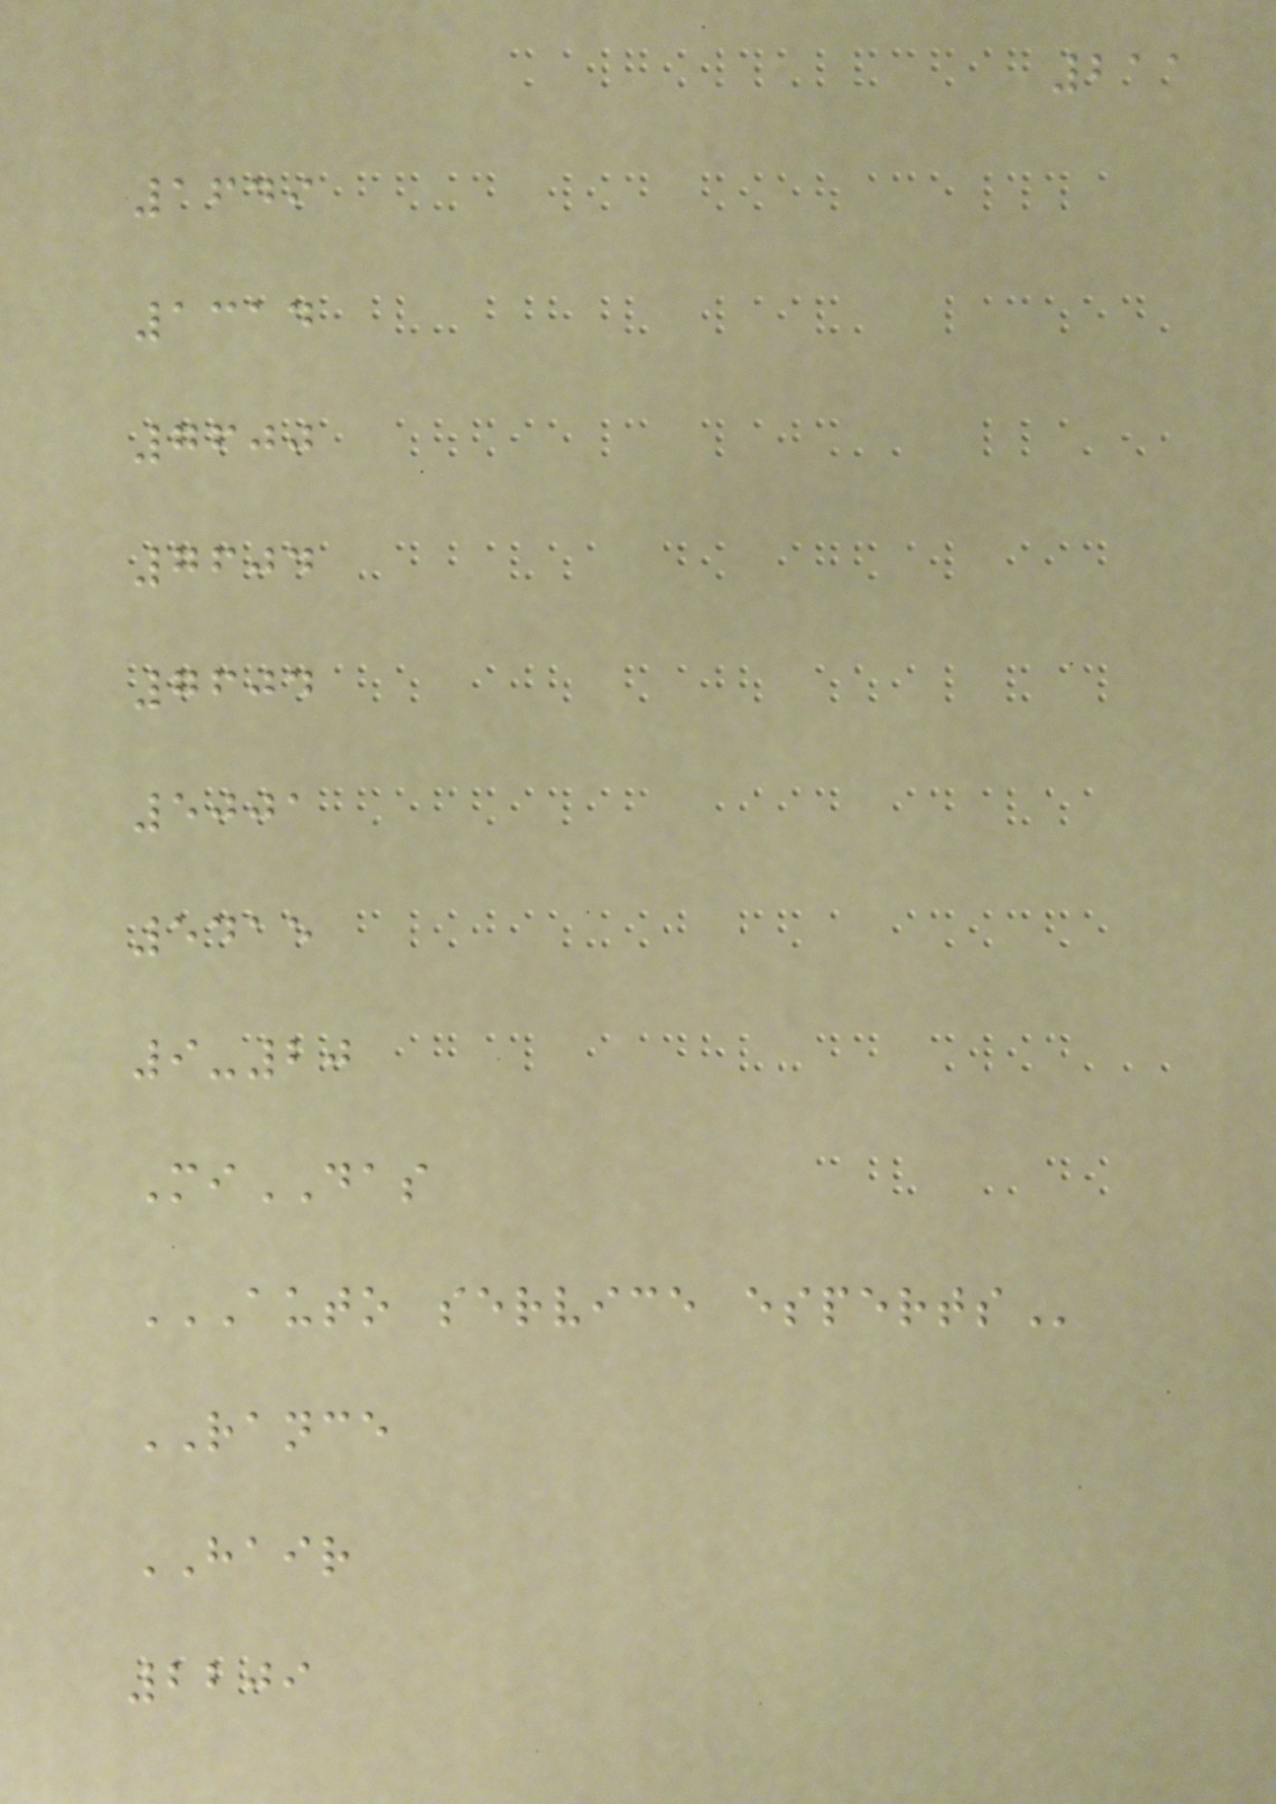211
1649
1314
7600
7604
7604
5001
5415
9-20
MiDAS
AUTO SERVICE ESPERTS
RANCE
HAIR
2209
